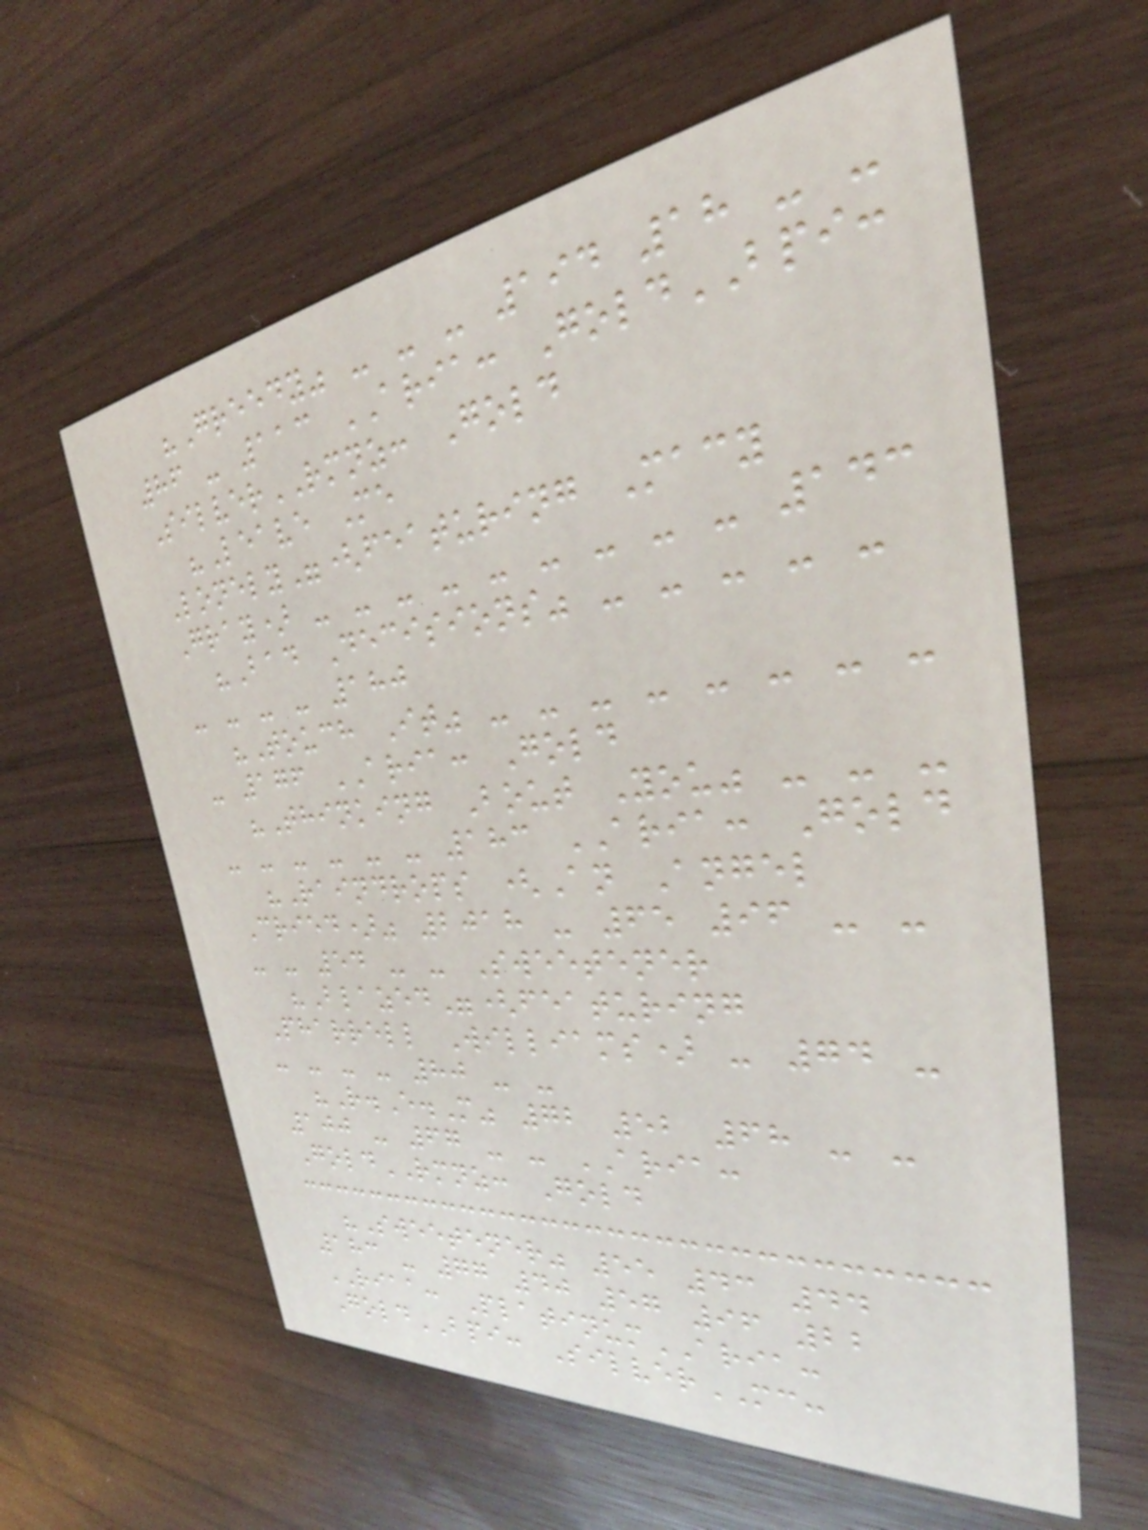"Greedy" - - - 194 18 - -
86 - 113 ARIA: GoldBPI:
SilverRMNZ: Gold
"Leave Me
Lonely"(featuring Macy
Gray) - - - - - - - - - 143
"Bad Decisions" - - - - -
- - - - 180
"Touch It" - - - - - - - -
- 176 ARIA: Gold
"Thinking Bout You" - - -
- - - - - - 183 ARIA: Gold
"Raindrops (An Angel
Cried)" 2018 - 65 96 - -
- - 54 - - Sweetener
"Blazed"(featuring
Pharrell Williams) - 74 -
- - - - 80 - -
"R.E.M" 72 52 68 - -
100 - 67 - - ARIA:
GoldRMNZ: Gold
"Sweetener" 55 43 44
183 - 77 40 57 96 22
RIAA: PlatinumARIA:
GoldBPI: SilverMC:
